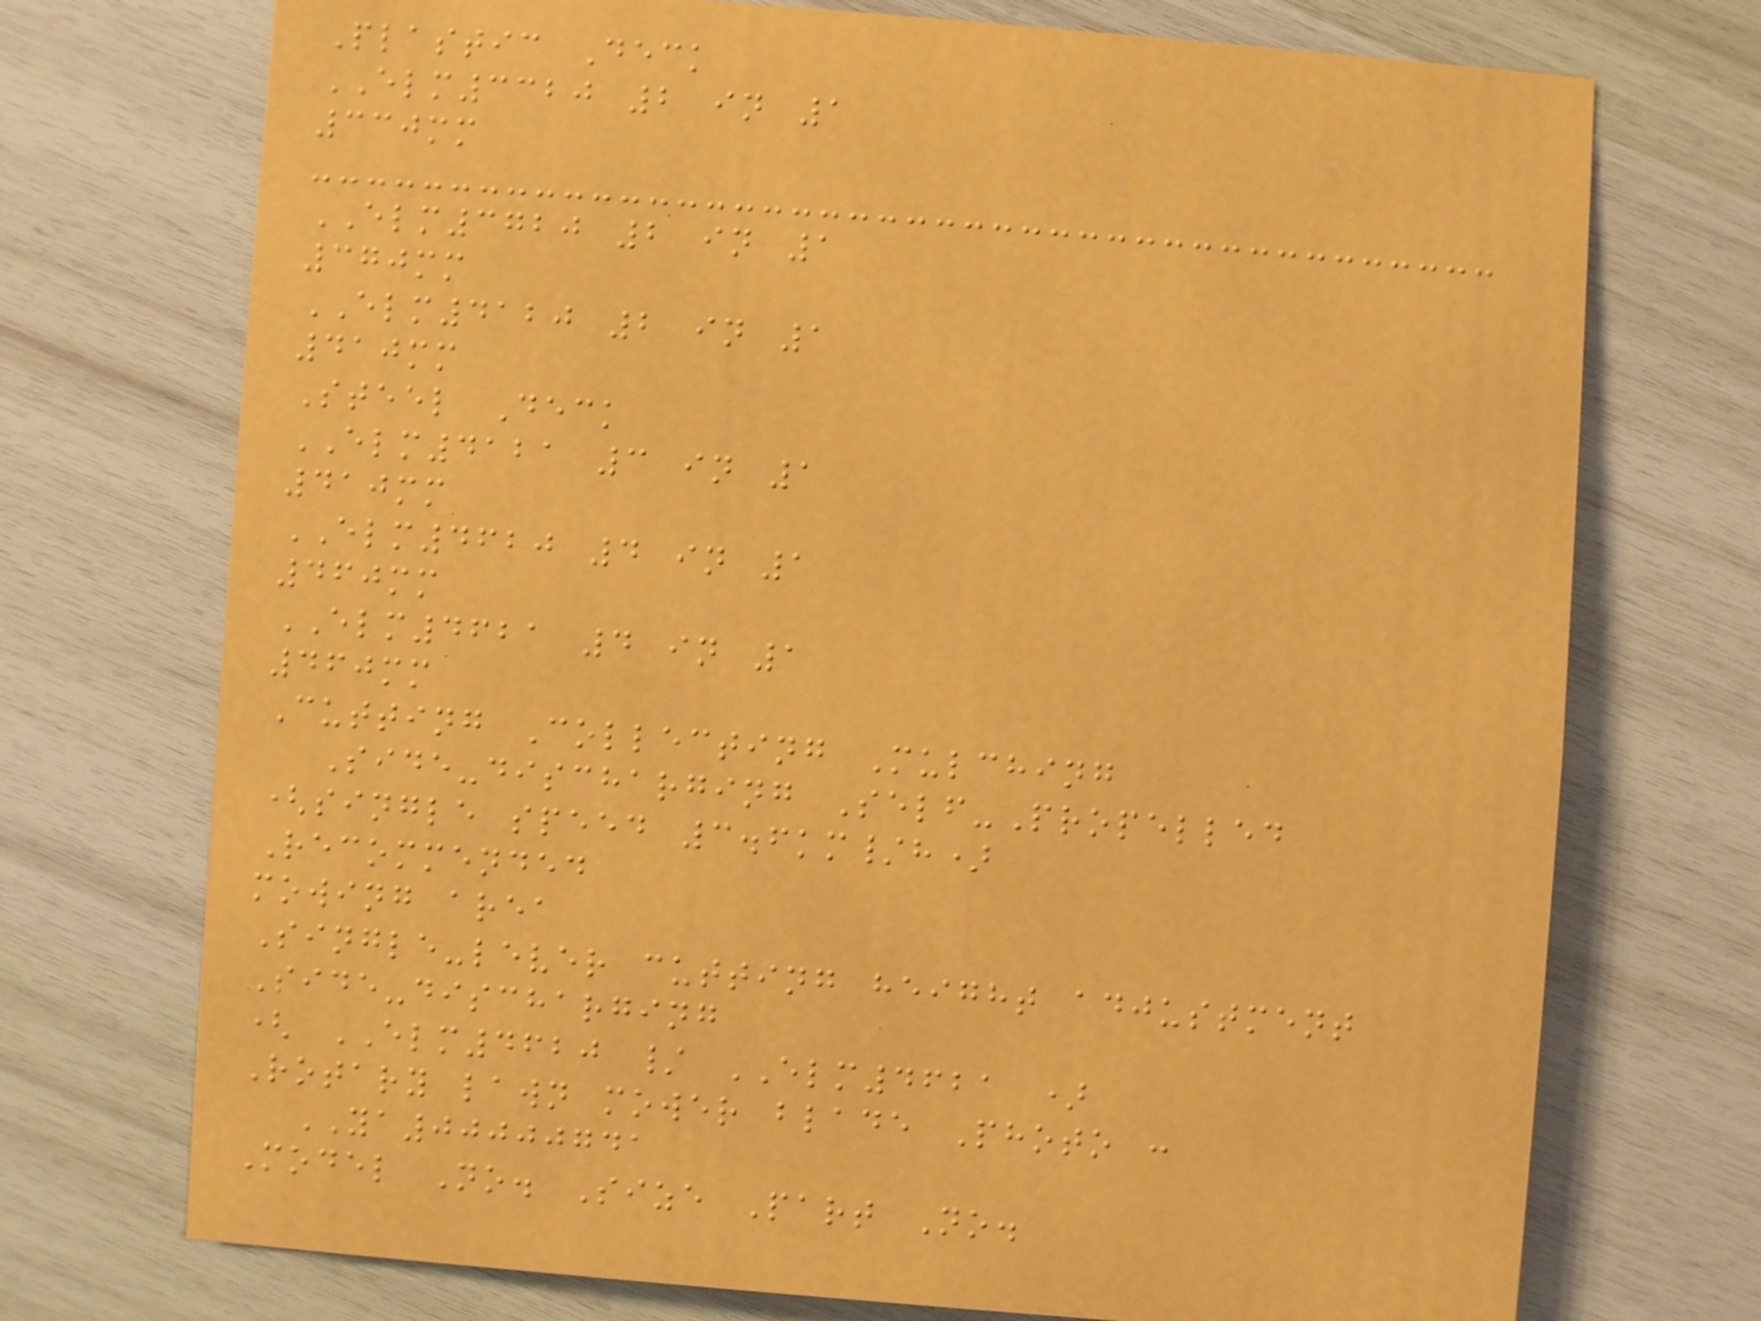Plastic Deck
ELM3320 2 in 1
330mm
ELM3720 2 in 1
370mm
ELM4120 2 in 1
410mm
Steel Deck
ELM4121 3 in 1
410mm
ELM4620 4 in 1
460mm
ELM4621 4 in 1
460mm
Cutting Collecting Mulching
Side-discharging Self-Propelled
(single speed 3.6km/h)
Recommended
mowing area
Single-lever cutting height adjustment
Side-discharging
( ELM4620 / ELM4621 )
Rotary lawn mower blade Photo :
YA00000741
Model No. Size Part No.
